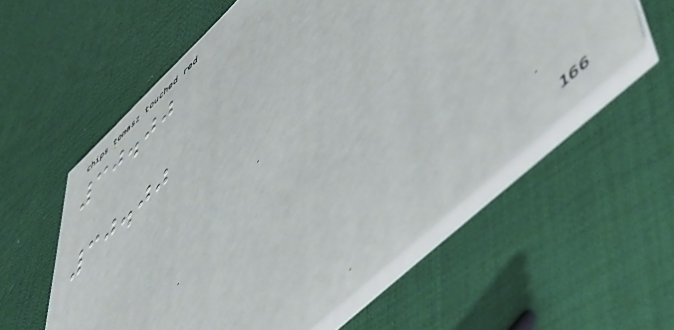30.00
30.00
